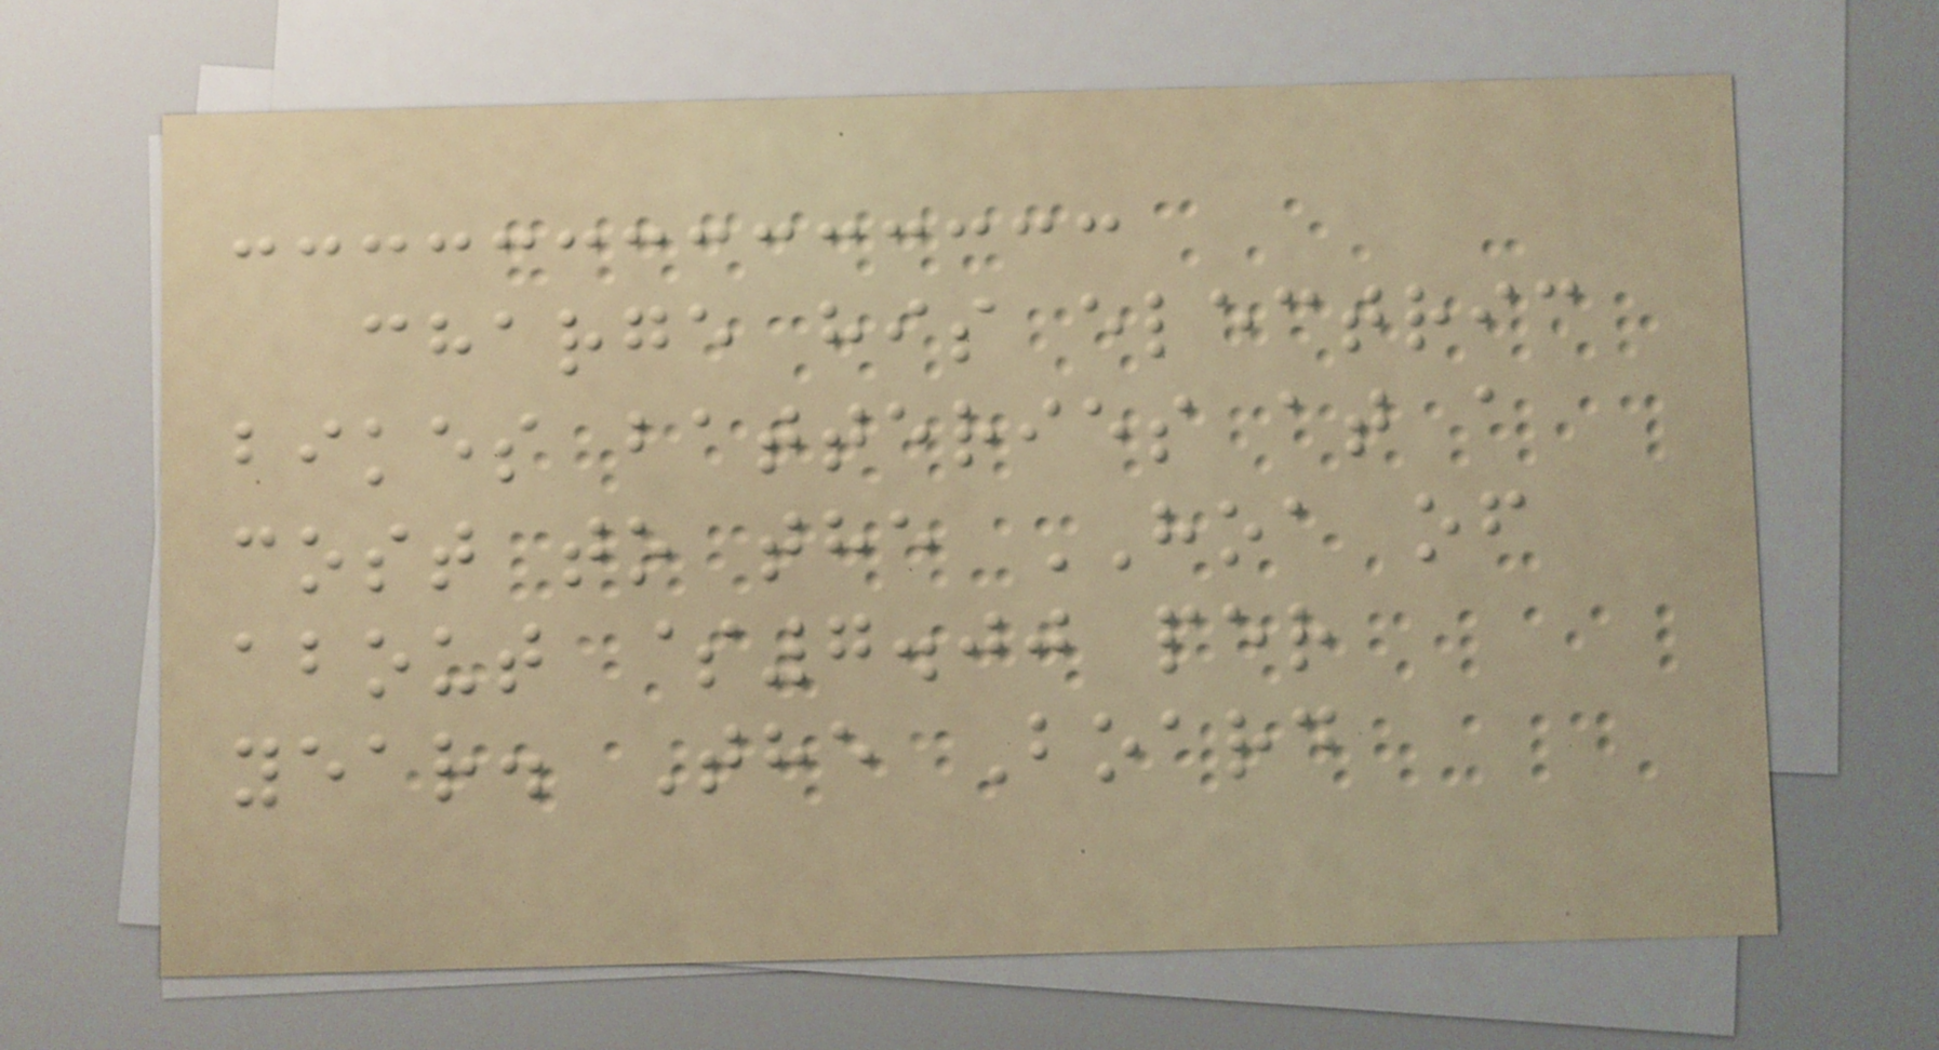charge his electric
bikes batteries at a
cost to the HOA of
about $7.00 per
year. The Board
